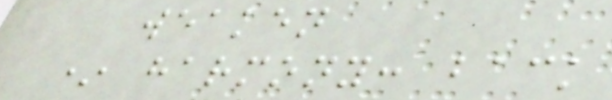weaken
* harmony: back
